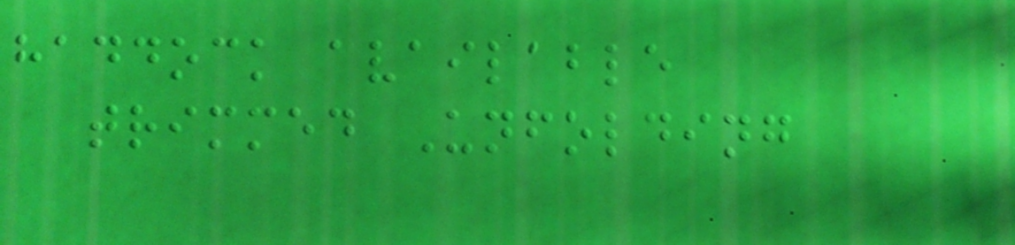haddock available
trimmed Unfolding
